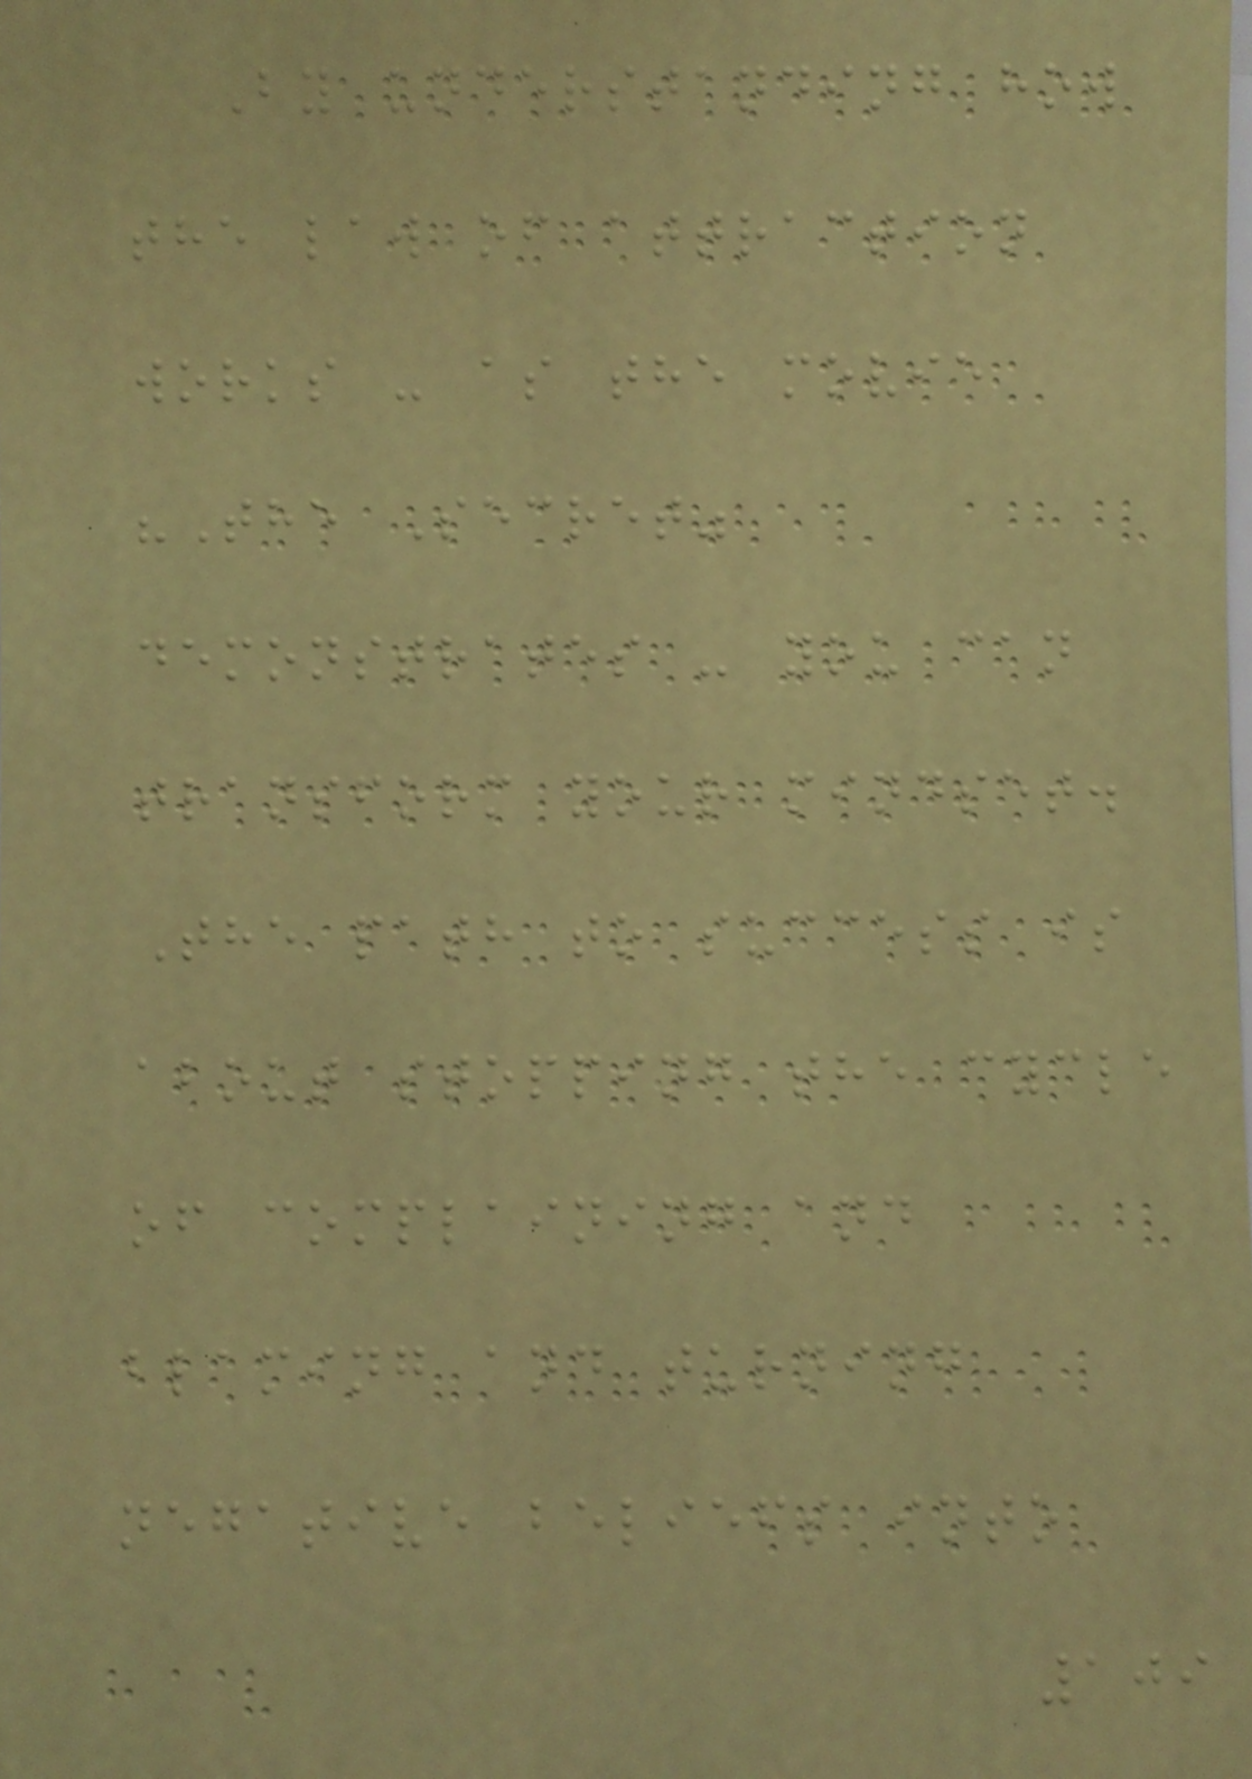By understanding how
the law of attraction
works - as the movie
"The Secret"
demonstrates - you can
transform your mindset.
The path to success is
about stopping the cycle
of complaining and
blaming and turning
negative beliefs into
109
